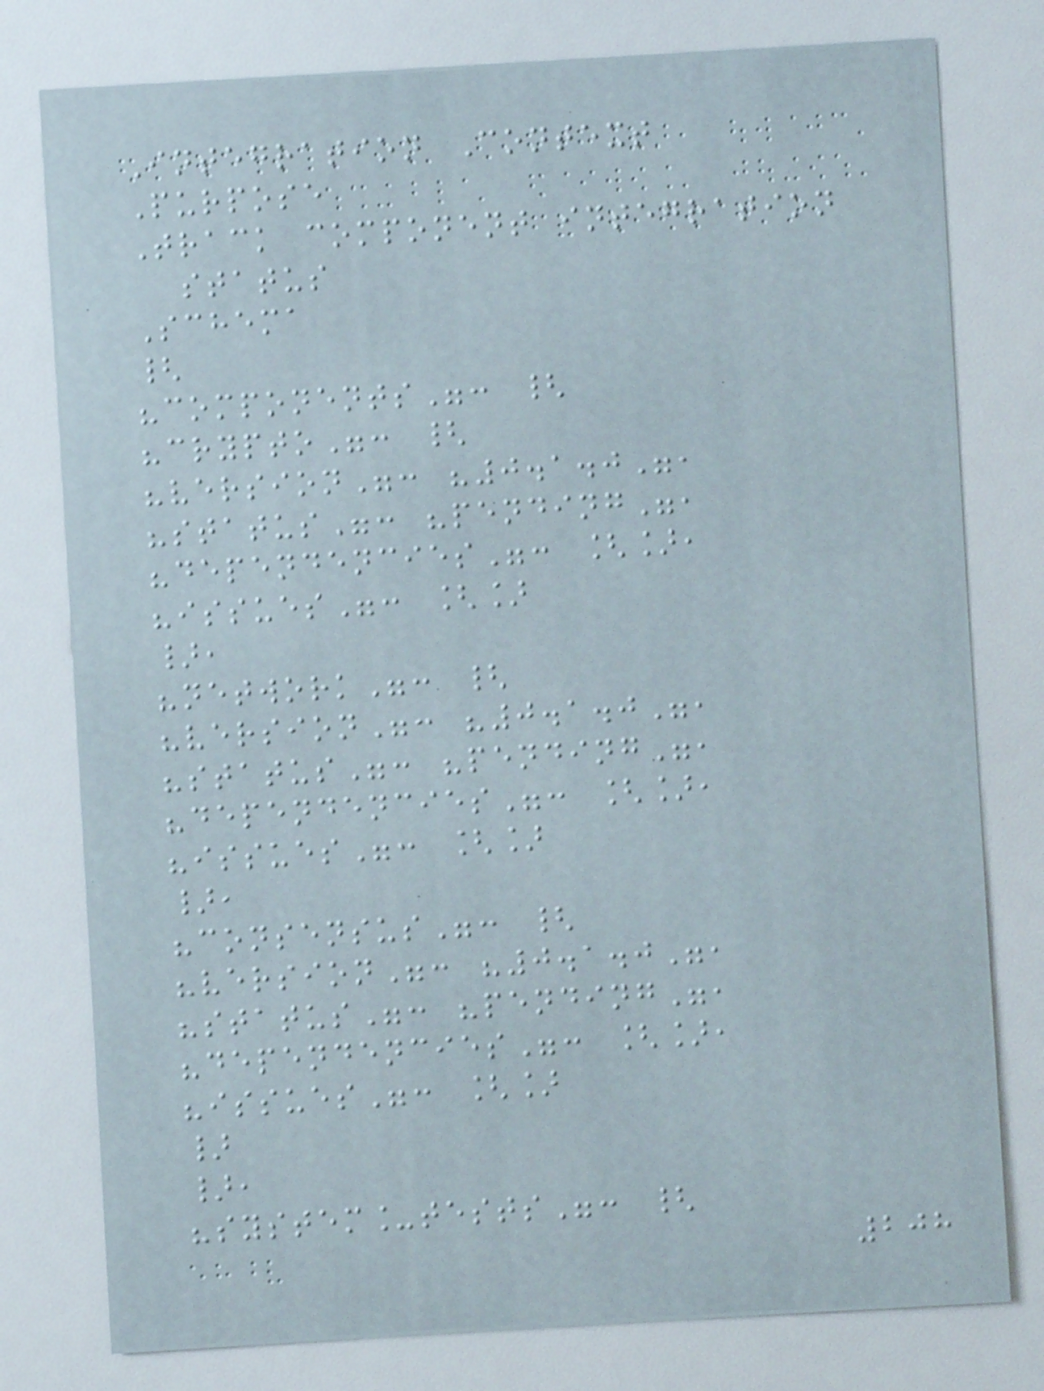Integration Context
Purpose
Track component integration
status
Schema
{
"components": {
"crypto": {
"version": "0.1.0",
"status": "pending",
"dependencies": [],
"issues": []
},
"network": {
"version": "0.1.0",
"status": "pending",
"dependencies": [],
"issues": []
},
"consensus": {
"version": "0.1.0",
"status": "pending",
"dependencies": [],
"issues": []
}
},
"system_tests": {
208
